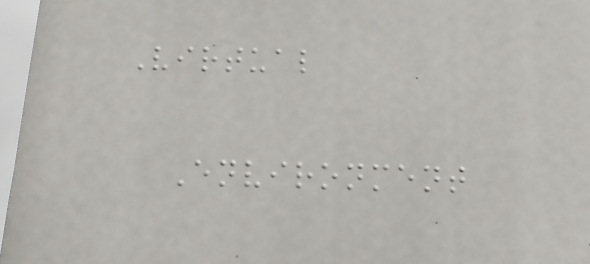Virtual
Environment
